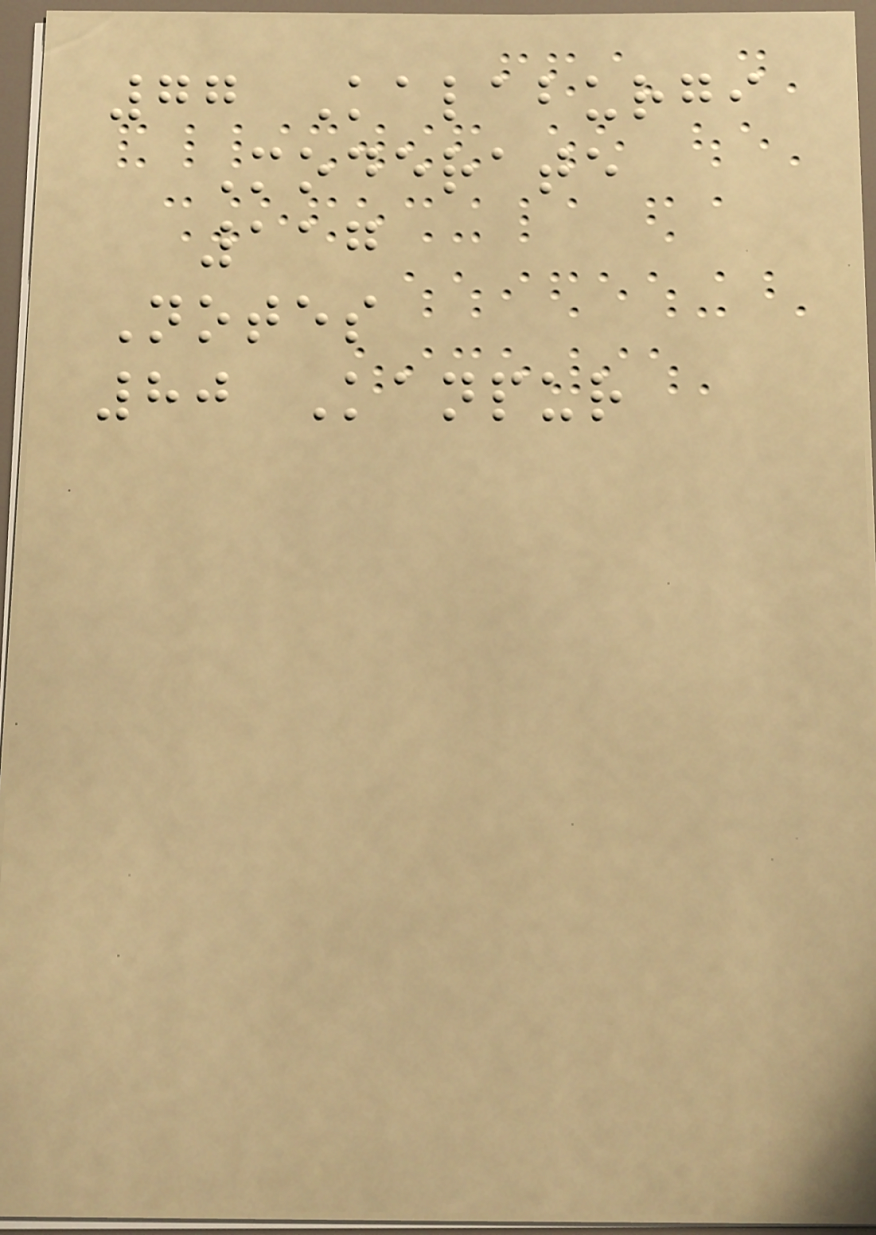77 Kalaburgi
Moderate
117
Notes
80 Kanpur
